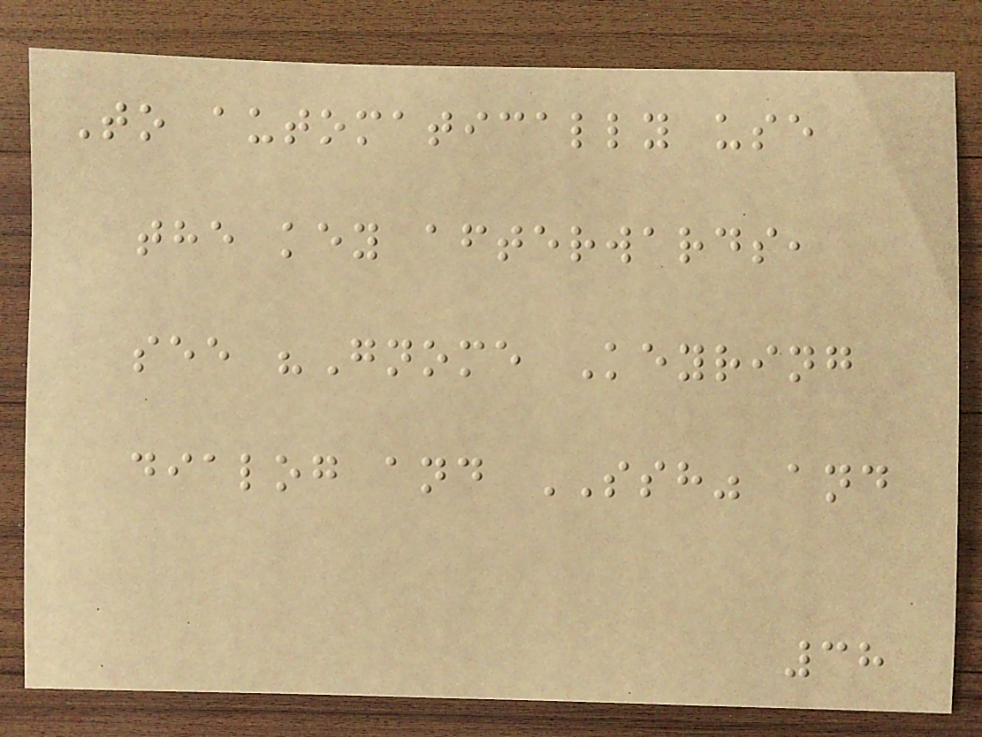To automatically use
the key afterwards,
see "Gnome Keyring
dialog and SSH" and
38
